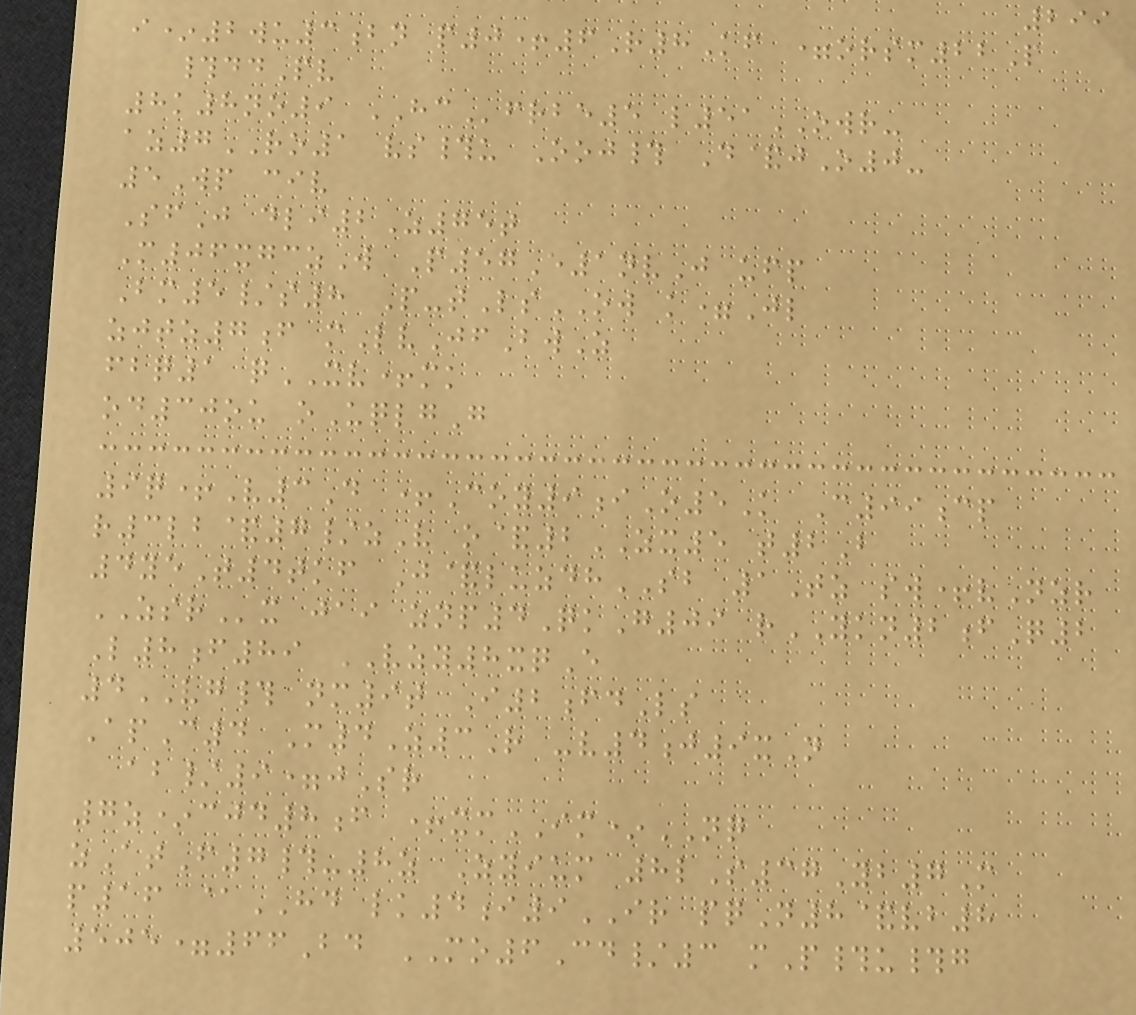299
i*2wu3bn p0+6R8Kf =orsm22P
#ddPv
8k8no9 HCfrbe5 l51OWR-
az7RO1 vs#u Ooj# D&jO0-
5Wp civ
SfJ dli2Z75t
M06xgczW P57E1nvJ ufp
Bm5/s8 P-tLsOW k=Jl
zjtz7f mLvJfBwZ
fbq1 qXV+mk
od30ou oUqlgG
9q+V3D +Coy9iO5K C99cp
r3lb&7/zV o&2ZX5 t2B
4yeT4tkf J&luzdhSB 1Tz sw+vNzr
ZSRx jai znp4QkG09 rYKN2fQ2
L8f89 VZY8xqE
4VG# nm9t I2fdLs
ApC4 M4Z3R -v4j9xN
ab/9=jSr
7z*cjd8f +xmIM*NQ
zAtF7#-8z Zyium 8lS37Yb7M
p16 @HD lk4i9IR pqN8&vb8
505=66Bd MO6Cd/3 mP#u#g
